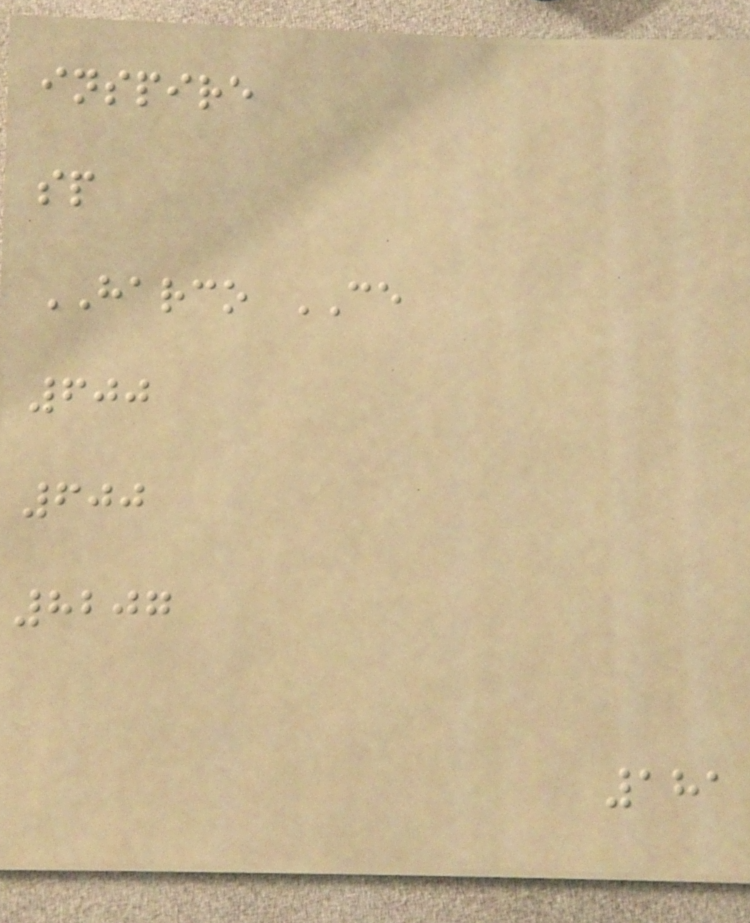inspire
sp
HARCO CE
600
600
8207
181
